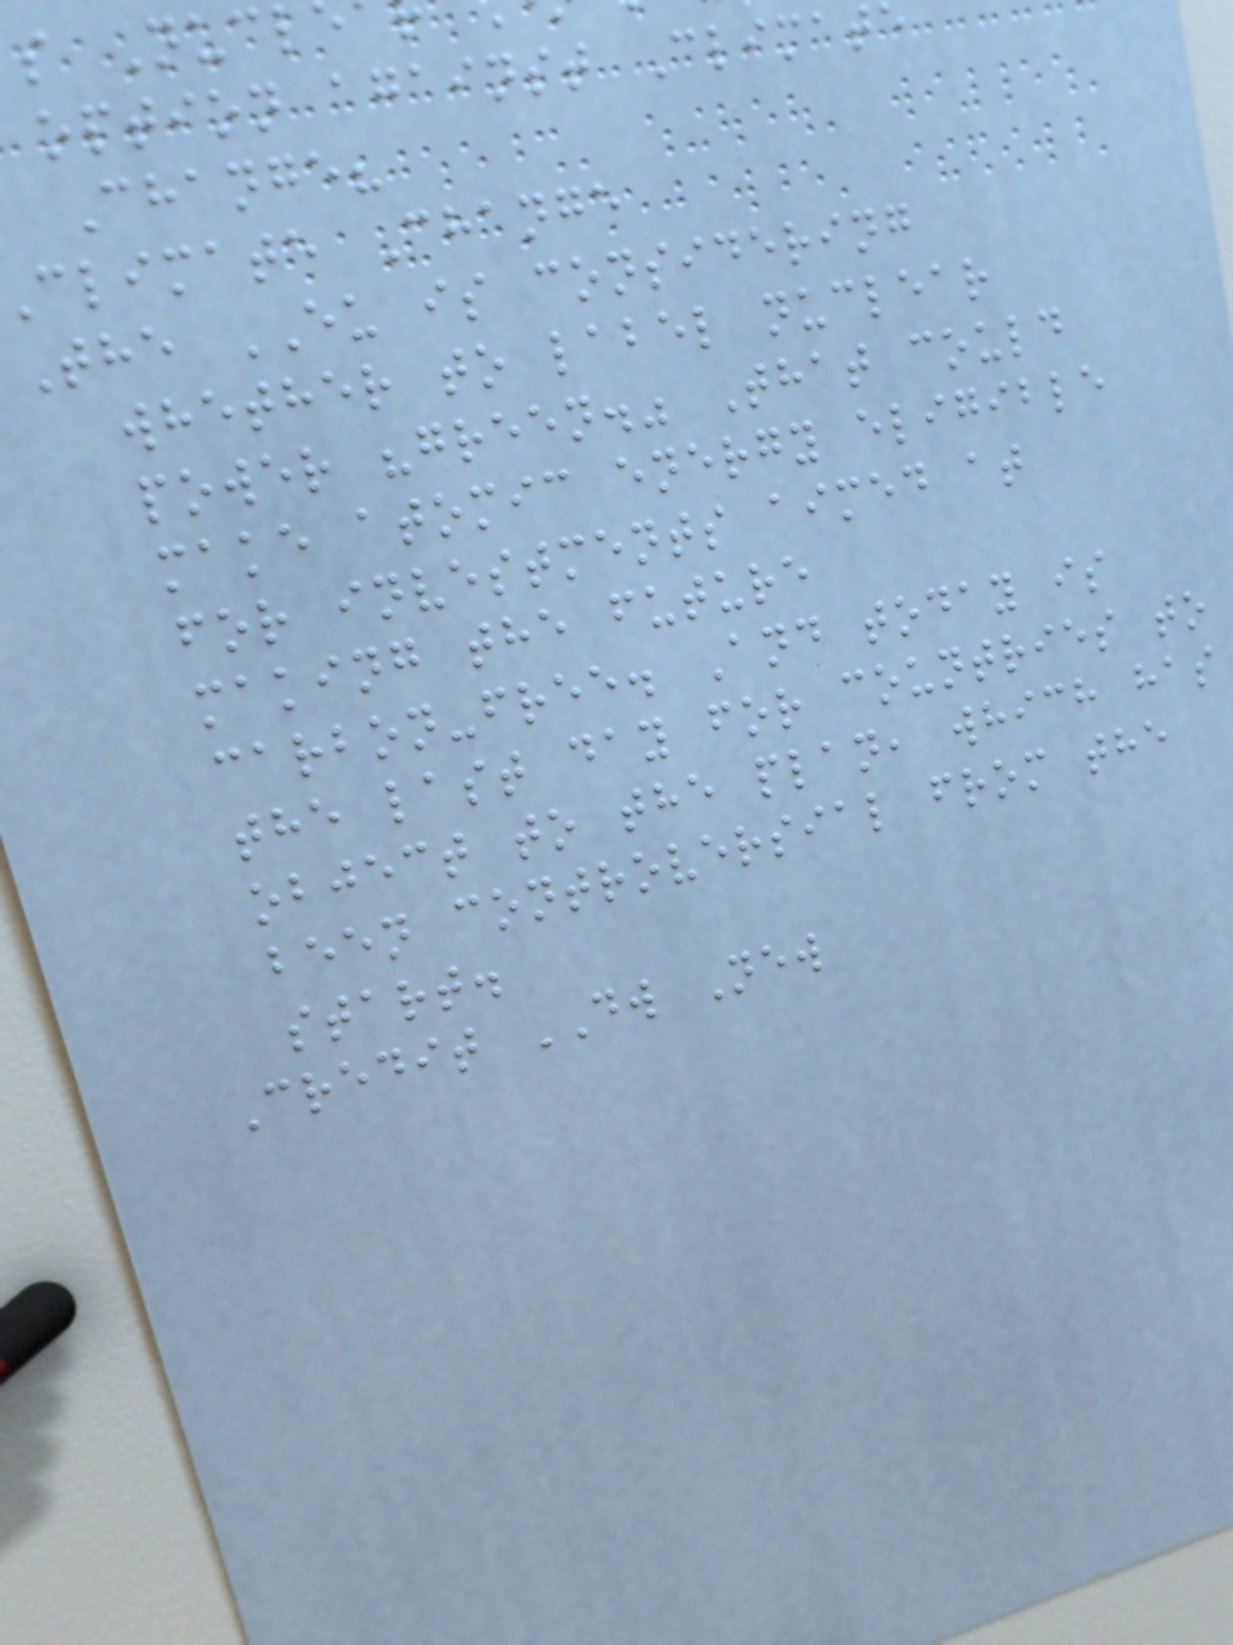option against Climate
Change?
climate Change
The EU is considering
whether to label nuclear
power "green." That could
make atomic energy eligible
for investments aimed at
making the future
carbon-free. And today is
the last day for countries to
object to the plan, which has
been controversial from the
start.
Credit DW New
